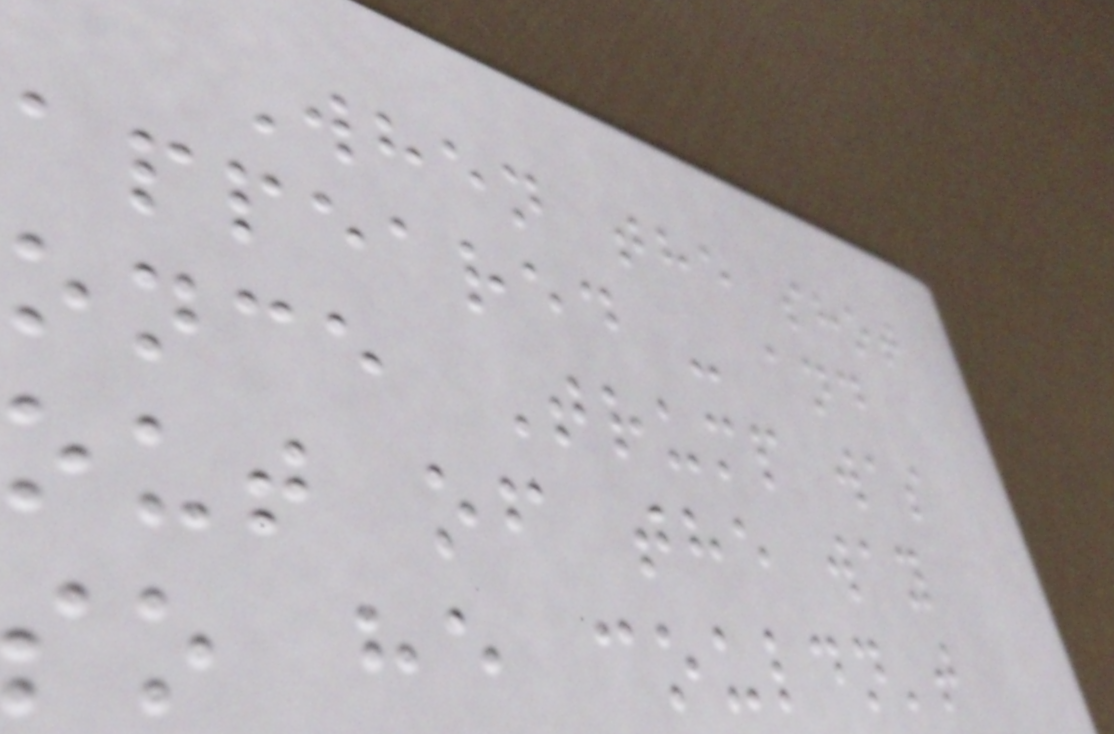When the shot
appeared - and
once Trump was
out of the way
so he couldn't
